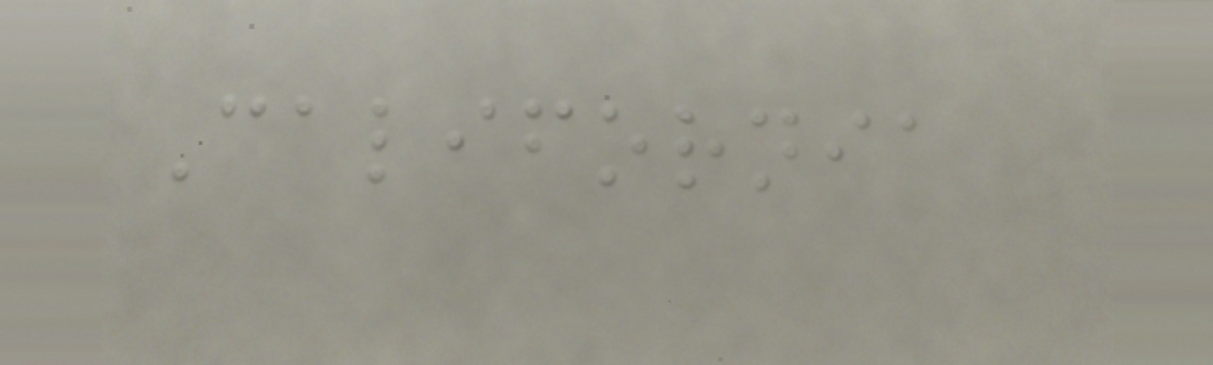California
